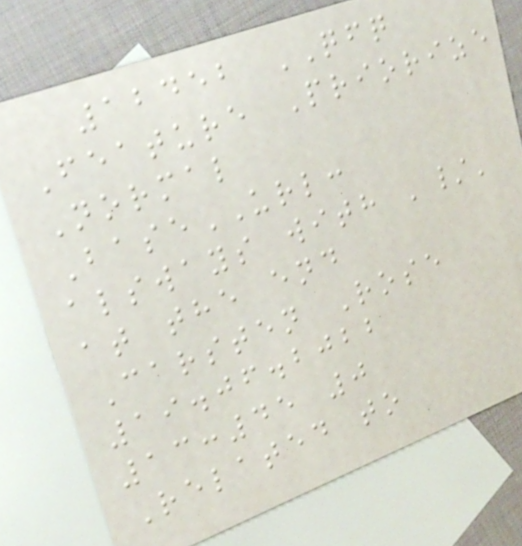12452 QFQ
Feature Priorize
Normal
BaseURL:
alsways with '/'
at the end
Carsten Rose
19.06.2022
13:45 0
Related to
